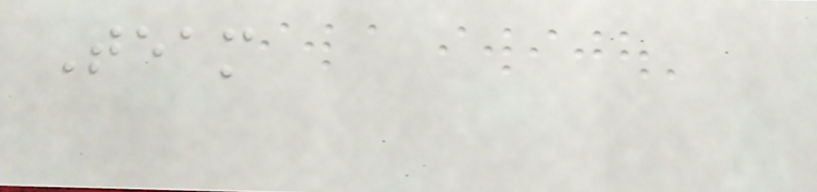Team
